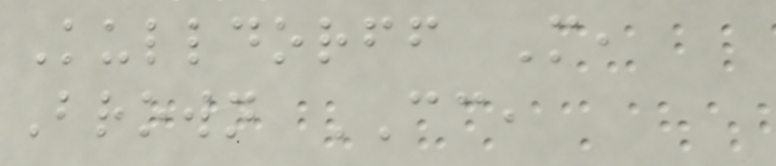Kulldorff M,
Brown CC,
